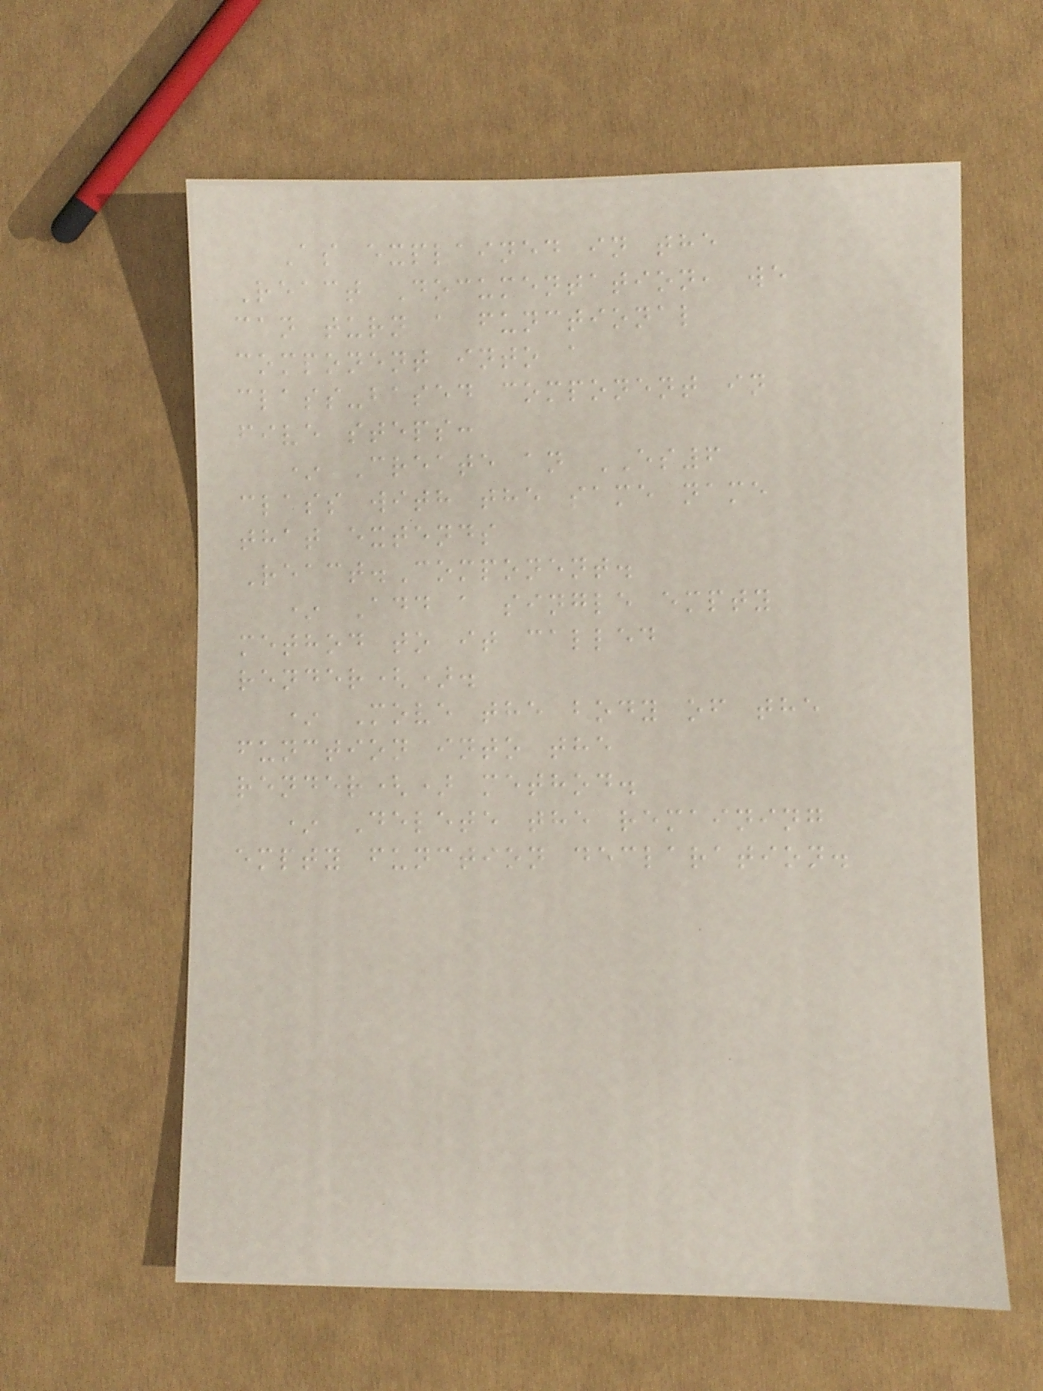As explained in the
React Documentation, we
can turn a functional
component into a
class-based component in
five steps:
* Create an ES6
class with the same name
that extends
React.Component.
* Add a single empty
method to it called
render().
* Move the body of the
function into the
render() method.
* Delete the remaining
empty function declaration.
